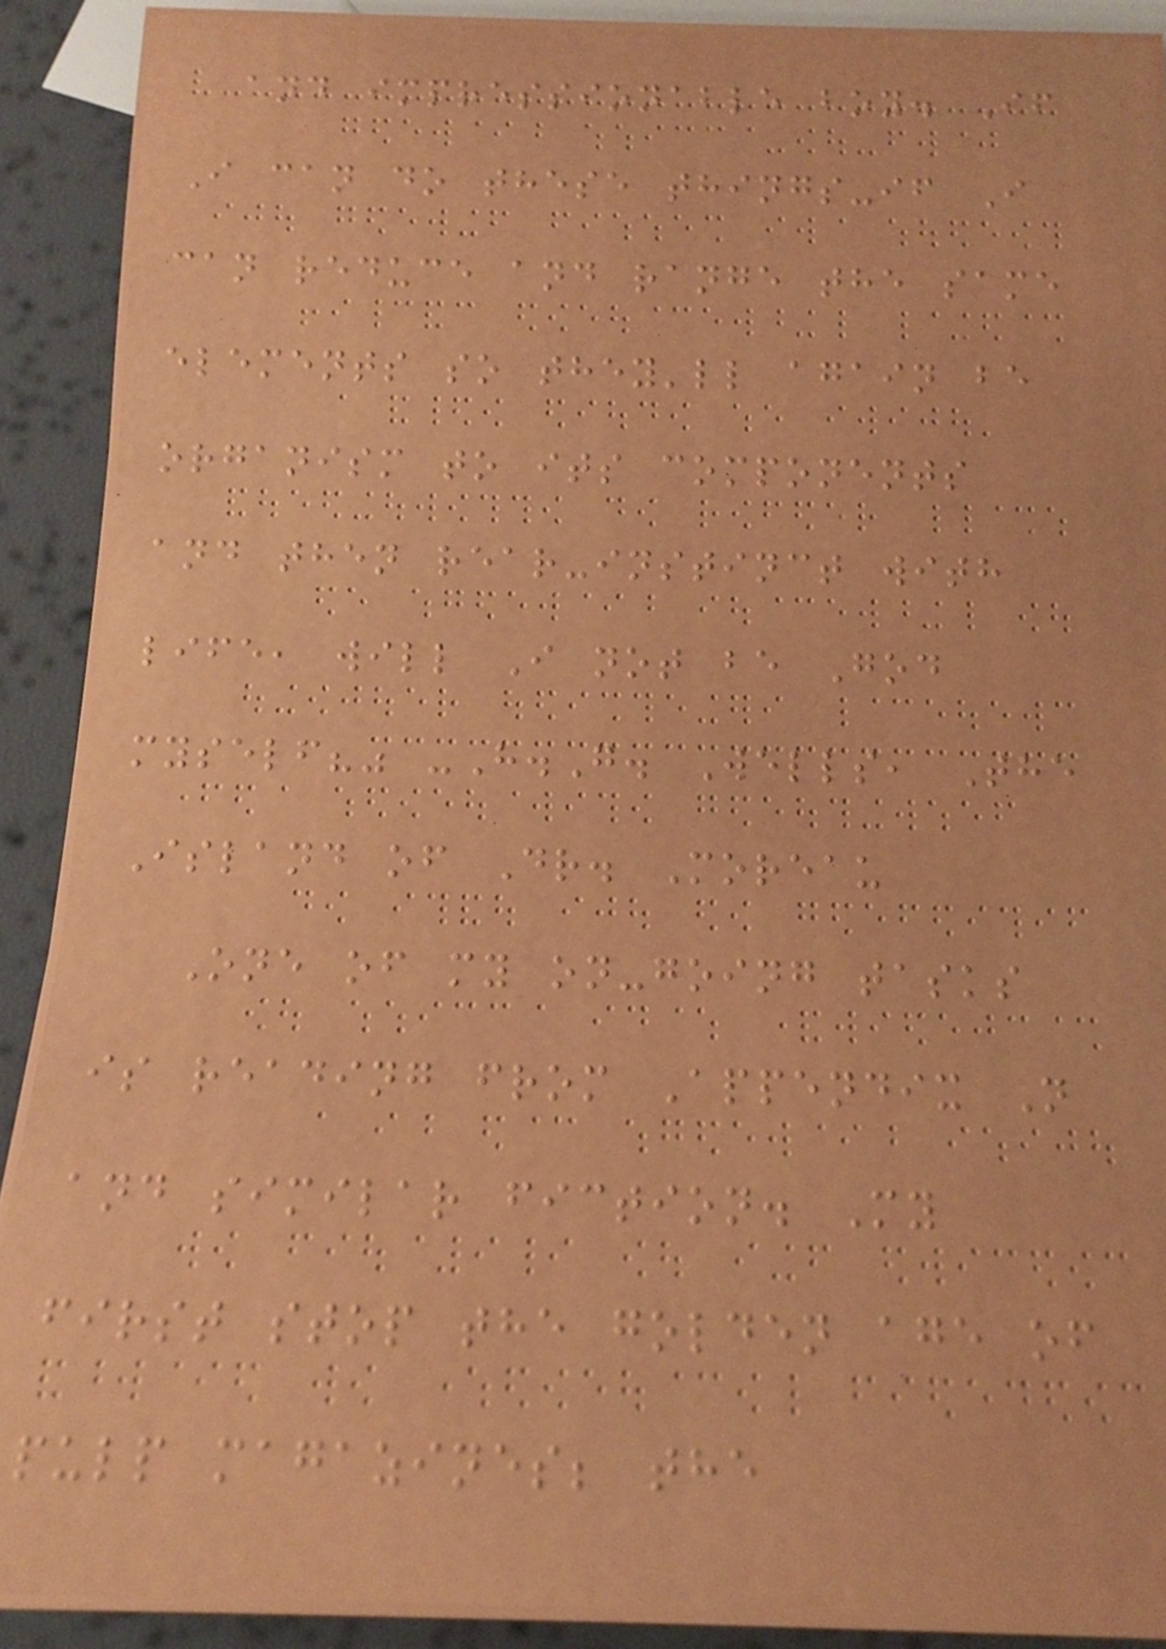and impressionable boy. If
I can do these things-if I
can reduce and range the same
elements so they'll again be
organism to its components
and then rear-instinct with
life, will I not be God
myself?" -H.G. Wells, The
Island of Dr. Moreau
One of my on-going tasks
is reading from Appendix N
and similar fiction. My
first stop the golden age of
pulp magazines; the
